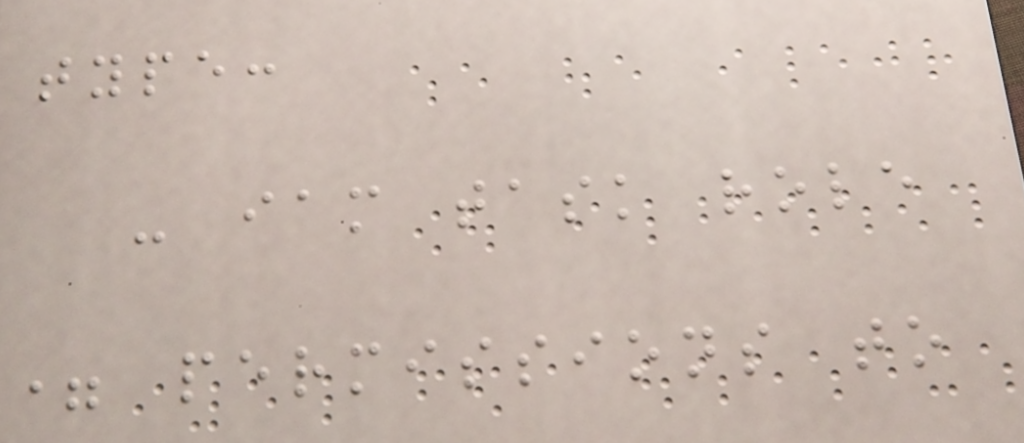type:
- iam task role
= permissions to
